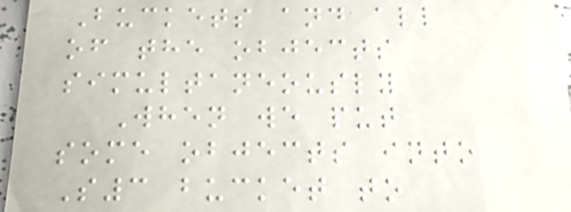Buckets and all
of the objects
simultaneously
When we put
some objects into
S3 bucket to
